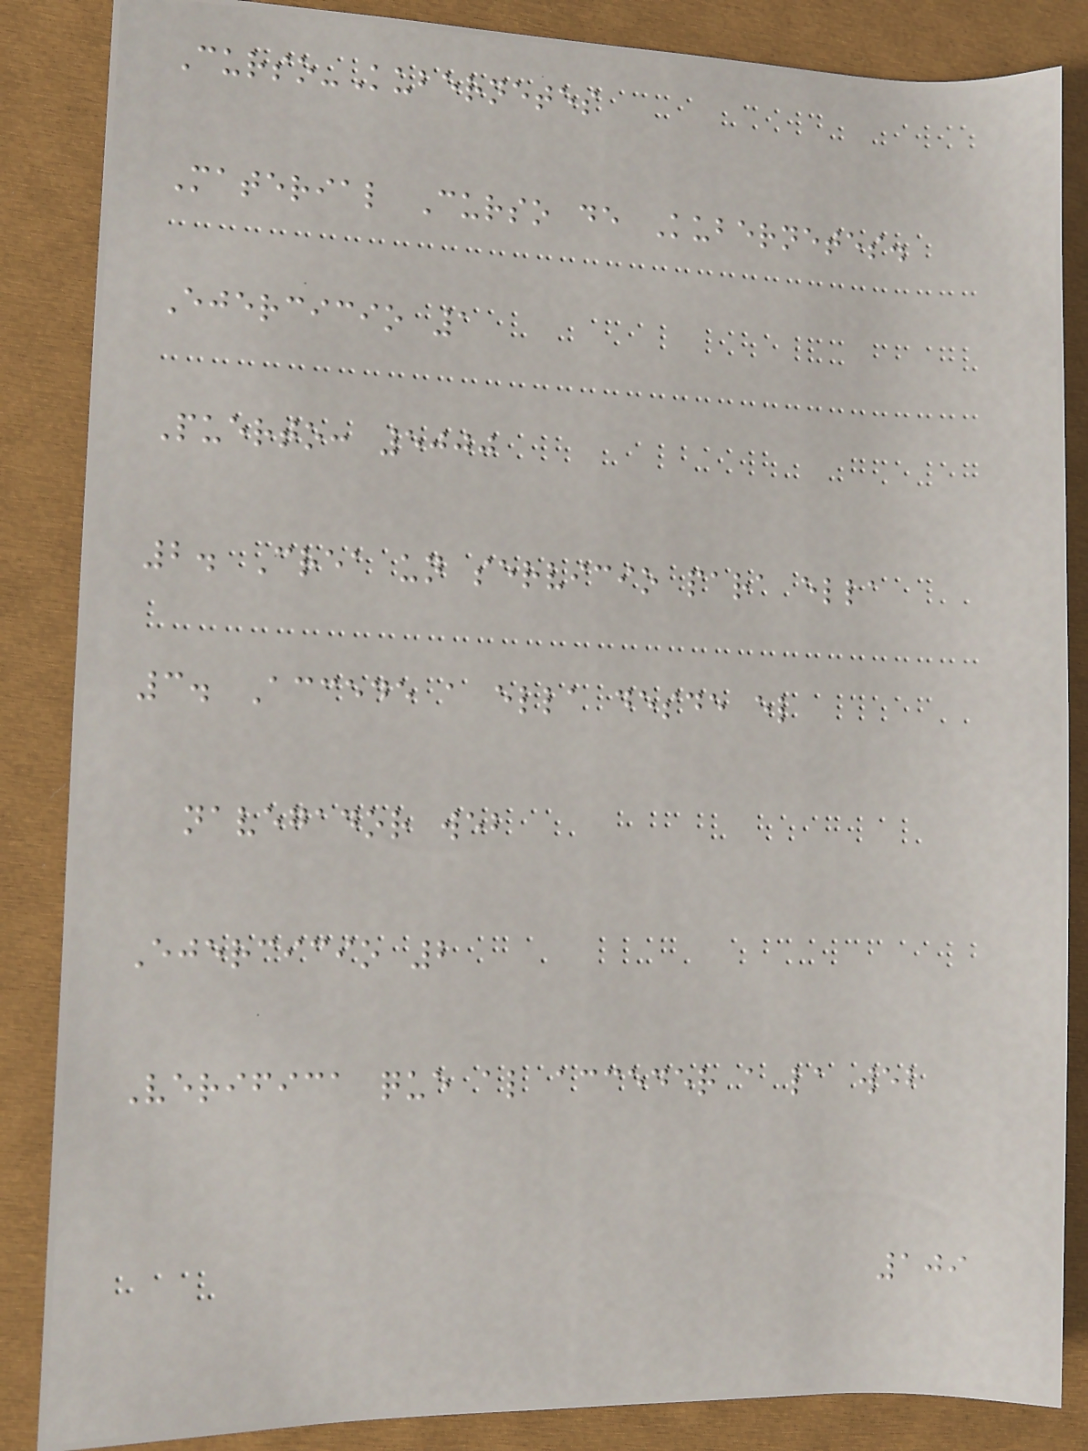Curso-Kubernetes
Material Curso de Kubernetes.
Ejercicio 1
Puerto: 5000
2. Crea un servicio para ella
3. Accede a ella desde el
navegador web
Ejercicio 2
Verifica que al acceder a la web
109
